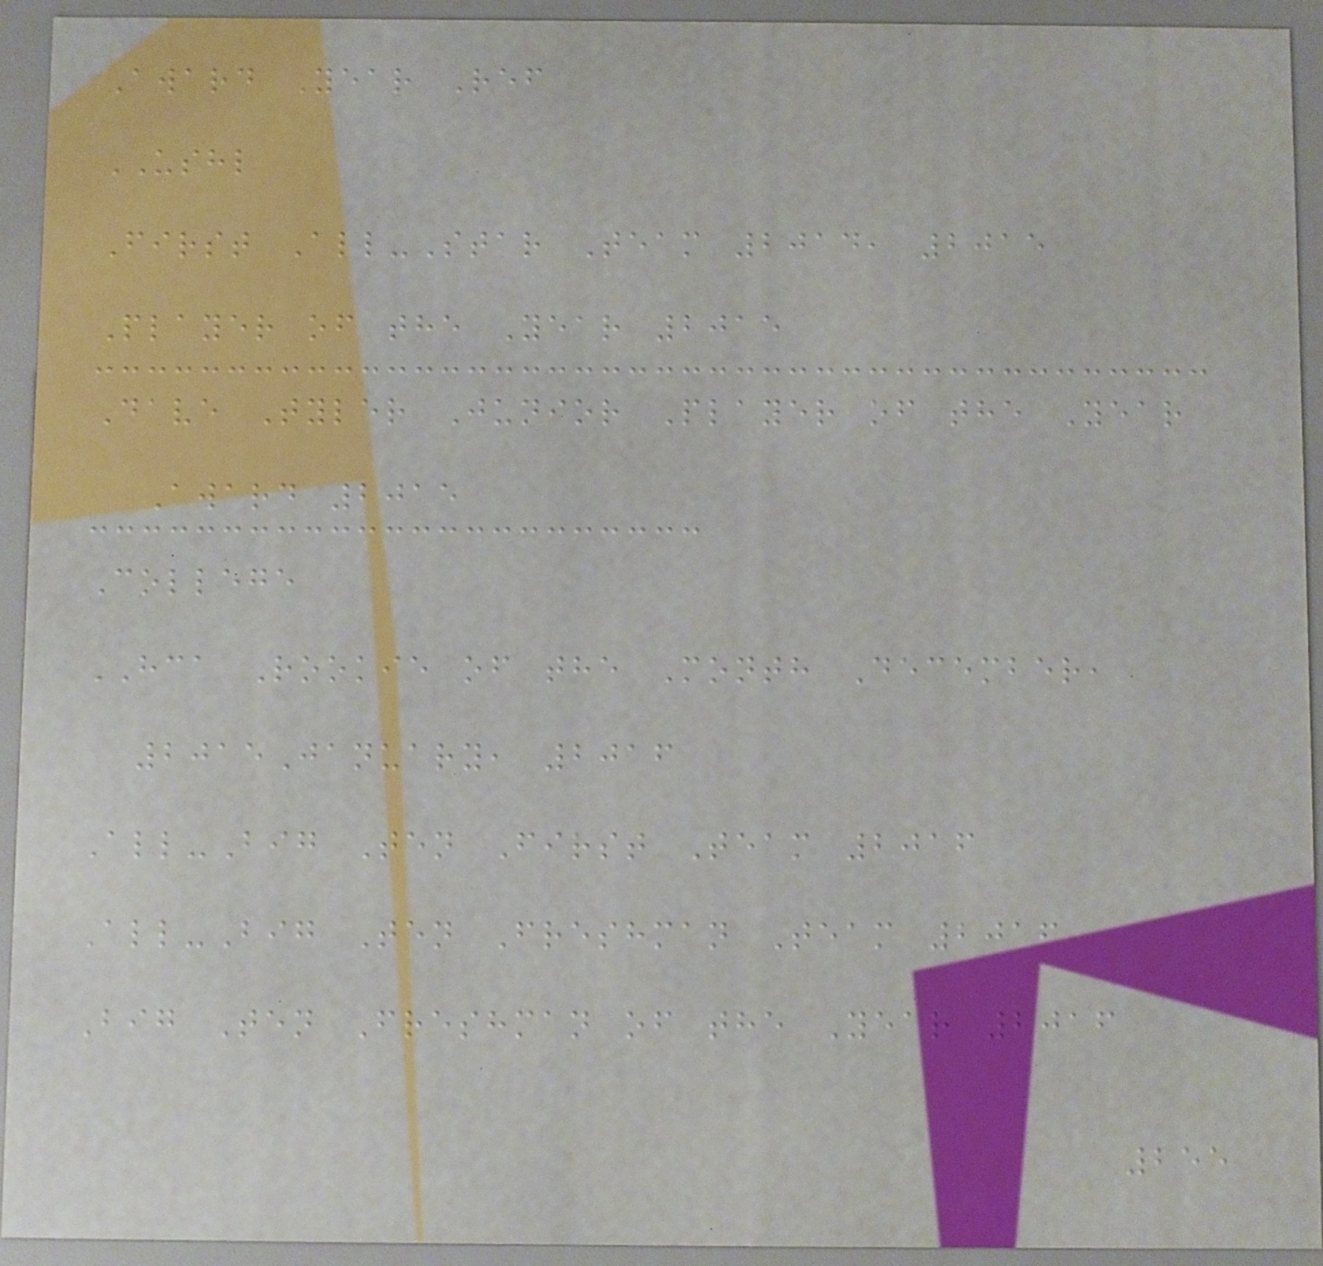Award Year Ref
USHL
First All-Star Team 2014, 2015
Player of the Year 2015
Dave Tyler Junior Player of the Year
Award 2015
College
HCA Rookie of the Month December,
2015January, 2016
All-Big Ten First Team 2016
All-Big Ten Freshman Team 2016
Big Ten Freshman of the Year 2016
255
